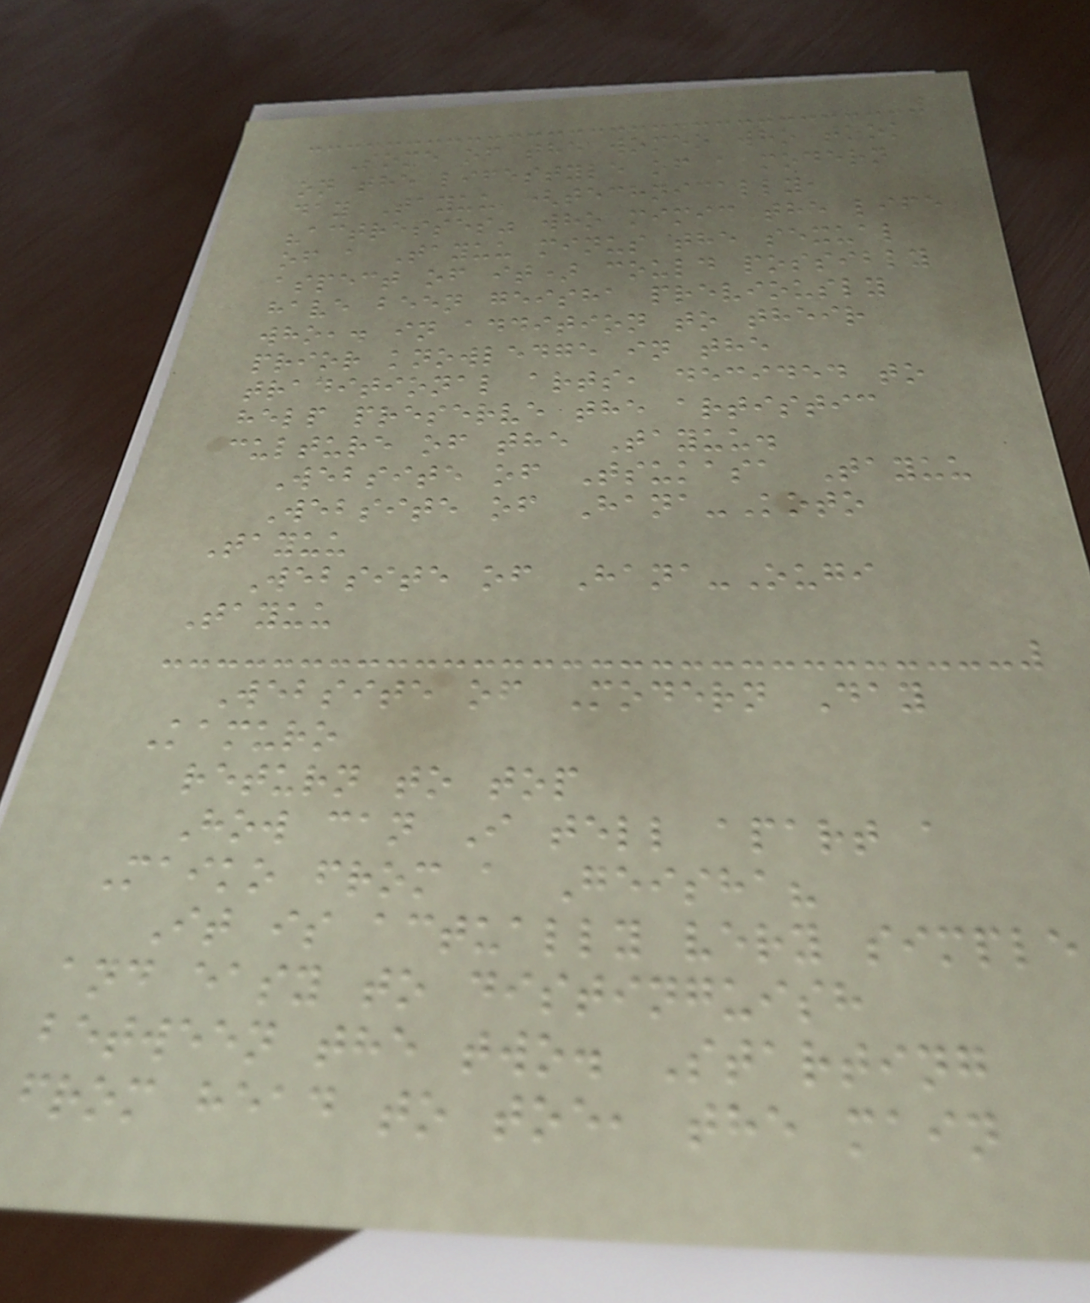Some of the women who took
on the lifestyle of a modern
day Tayuu (technically,
"actresses" who mimic the life
of a Tayuu minus the sexual
aspect of it) could possibly
have been geisha previously
who,. in addition to their
prior knowledge in the
traditional arts, decided to
help preserve the artistic
culture of the Tayuu.
Website of Tsukasa Tayuu
Website of Hana-Koto
Tayuu
Website of Hana-Ougi
Tayuu
Website of Modern Day
Kamuro
return to top
How can I tell apart a
Maiko from a Geisha?
It is actually very simple
and easy to distinguish
between the two. Starting
from head to toe, the main
